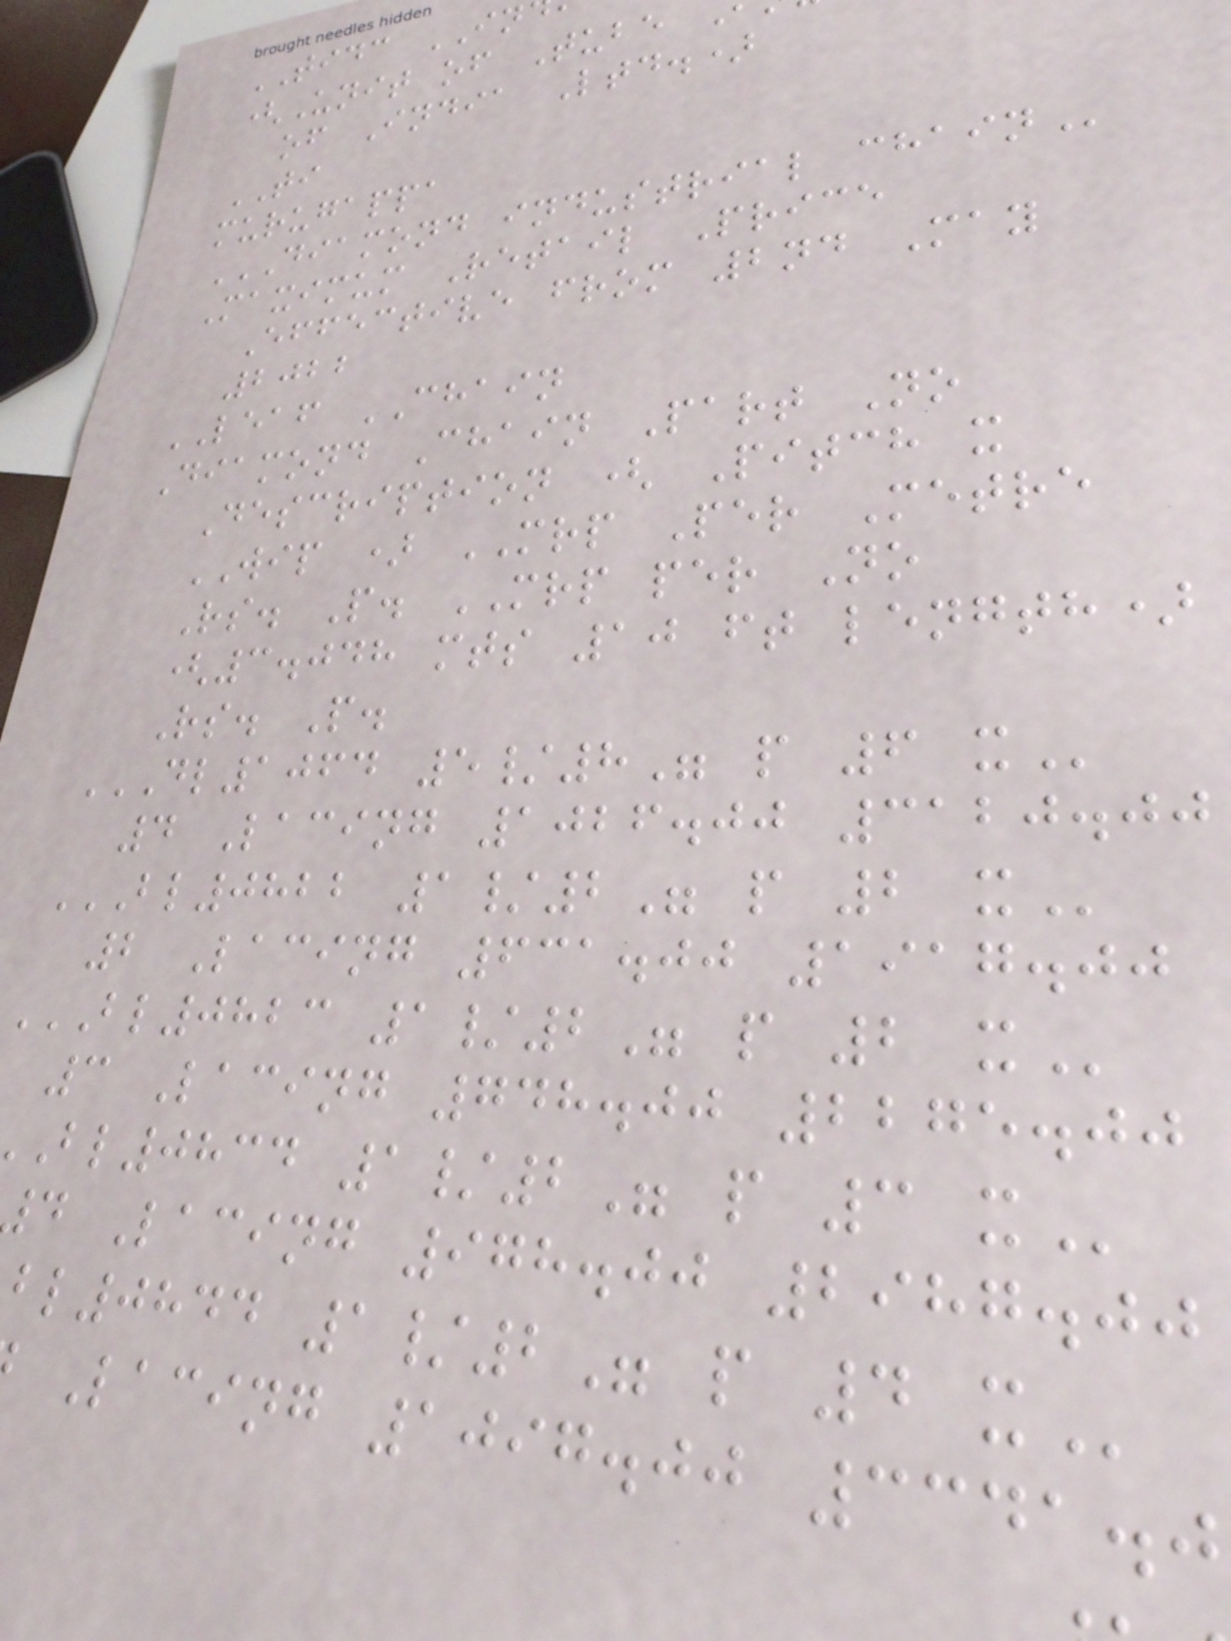TIDC IN
(Unit of Tube
of India Ltd.)
TI
murugappa
DIAMOND INDUSTRIAL CHAIN
Maximum Retail Price
Effective from 2nd May
2022
LEAF CHAIN
Diamond Chain Part No
Description ( Pitch x
WIP ) MRP Per Metre
Rs. P. MRP per No
(3.048 mts 10 ft length)
Rs. P.
DL1064 5/8" P 6 X
4 Lacing 1026.00 3120.00
BL0822 1/2" P 2 X
2 Lacing 631.00 1917.00
BL0823 1/2" P 2 X
3 Lacing 748.00 2275.00
bl0834 1/2" p 3
d Lacing 978.00 2987.00
bl0844 1/2" p 4
Lacing 1097.00 3341.0
